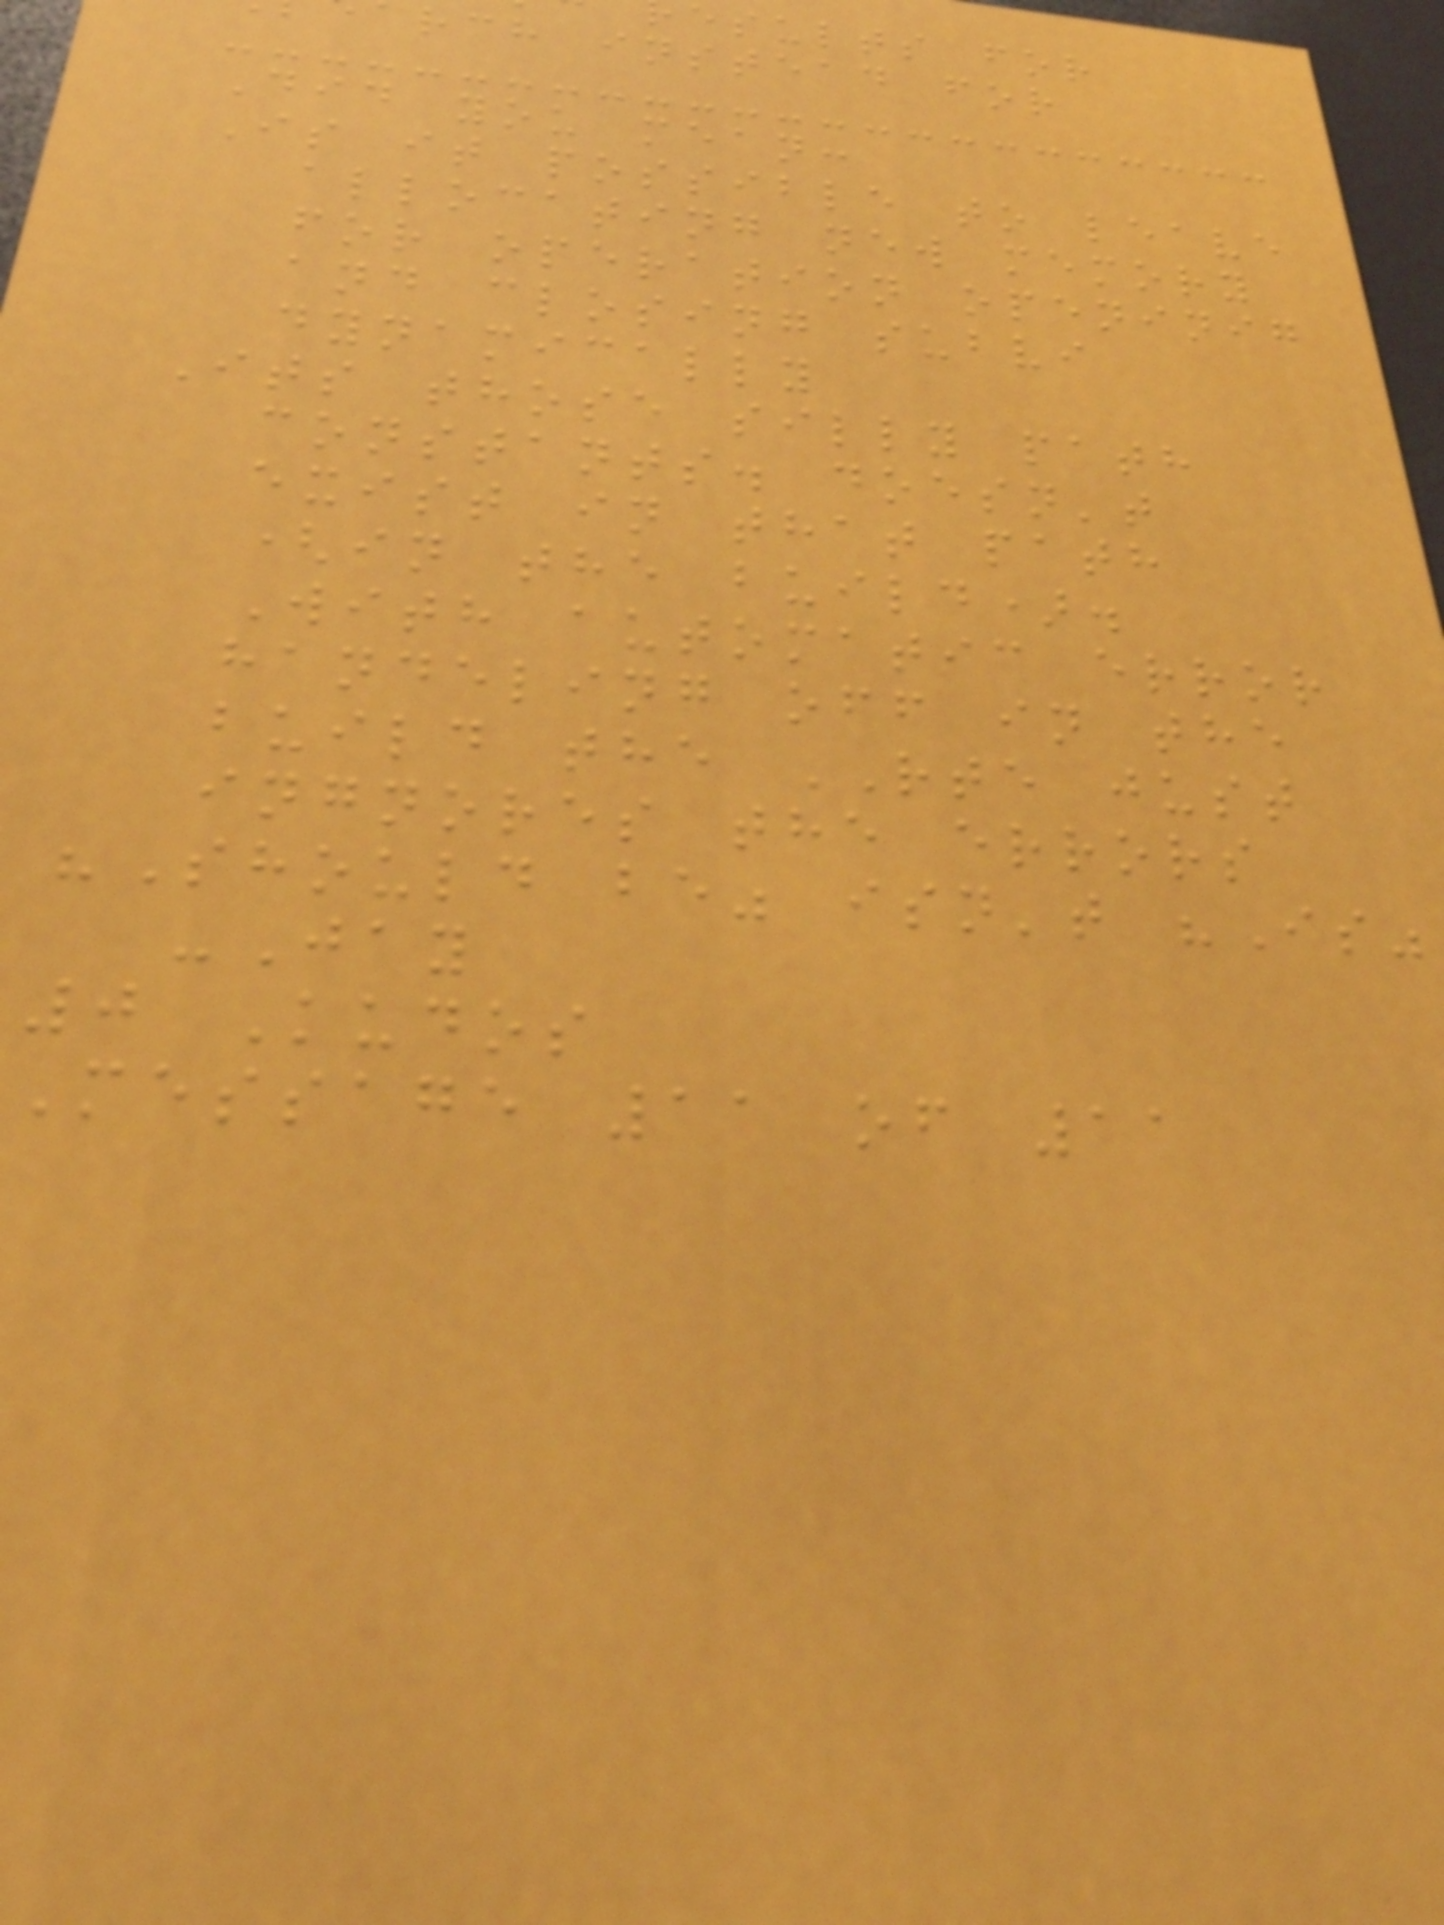esults for
rch instead for
Did you mean:
Is it possible to leave
allocating new memory
for operation openinig
and closing subvi
dynamically
Its those silly path
constants. doesn't
exist in that path
(in the build).
With automatic error
handeling off in the
build the RTE just
ingnores the errors
"Should be" isn't "Is"
-Jay
0 Kudos
Message 11 of 11
